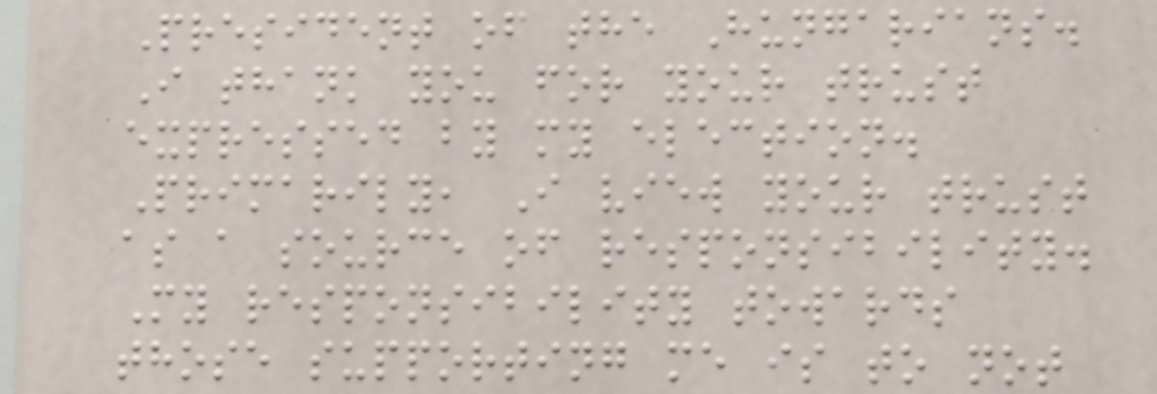President of the Hungarians.
I thank you for your trust
expressed by my election.
Primarily, I view your trust
as a source of responsibility.
My responsibility towards
those supporting me is to not
